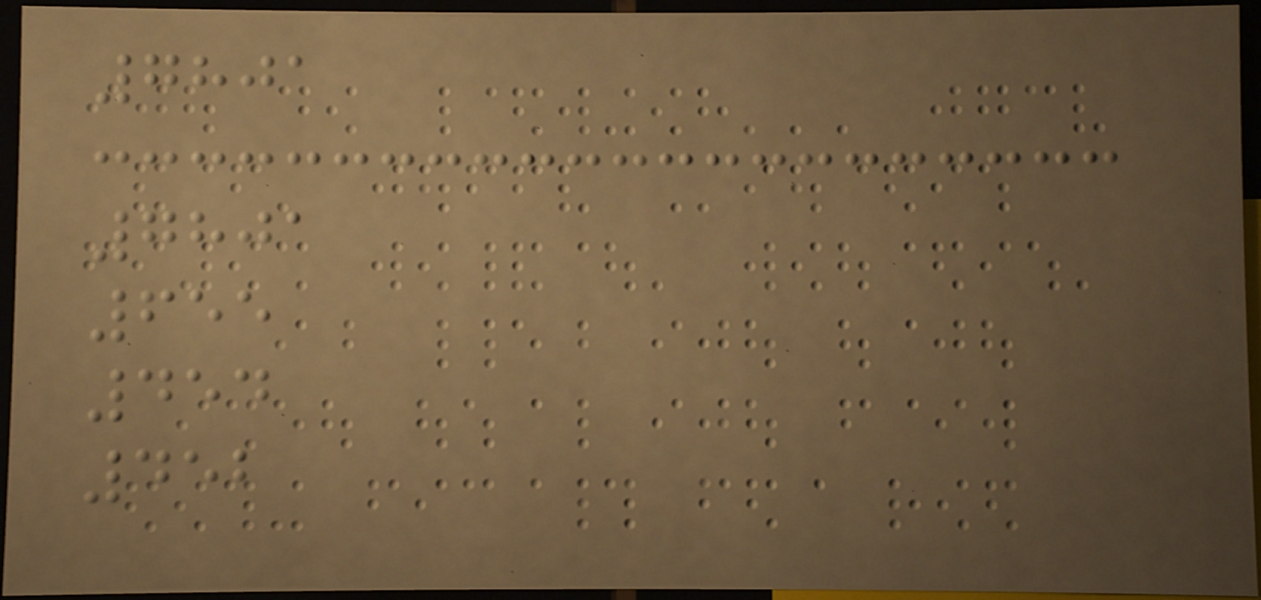7801
7801
655
454
452
